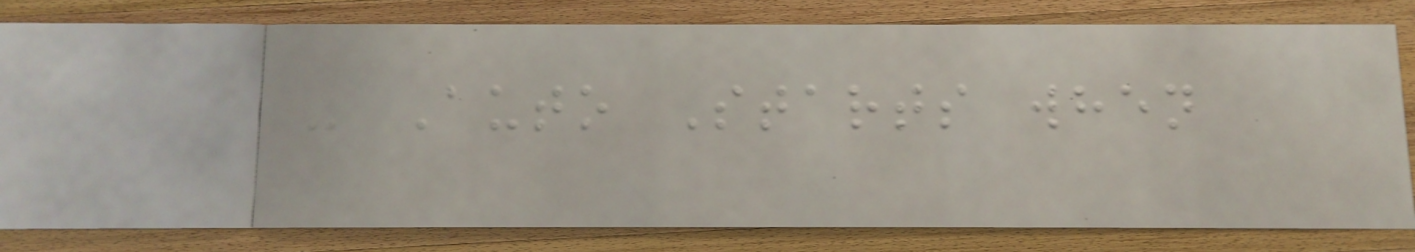- Auto Starts when
